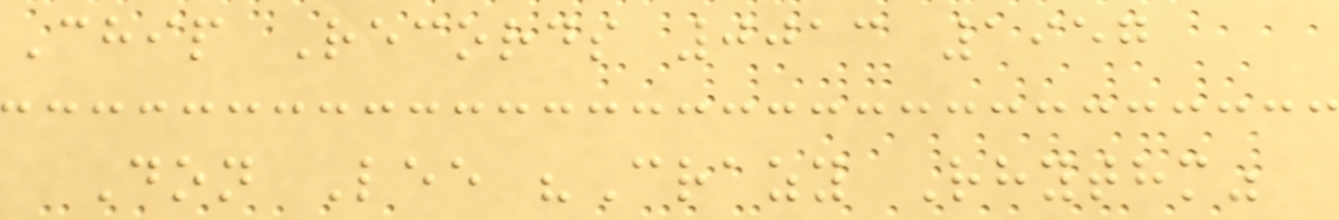Chip Records 0013 1957
Don Lee "Crazy Rhythm"
